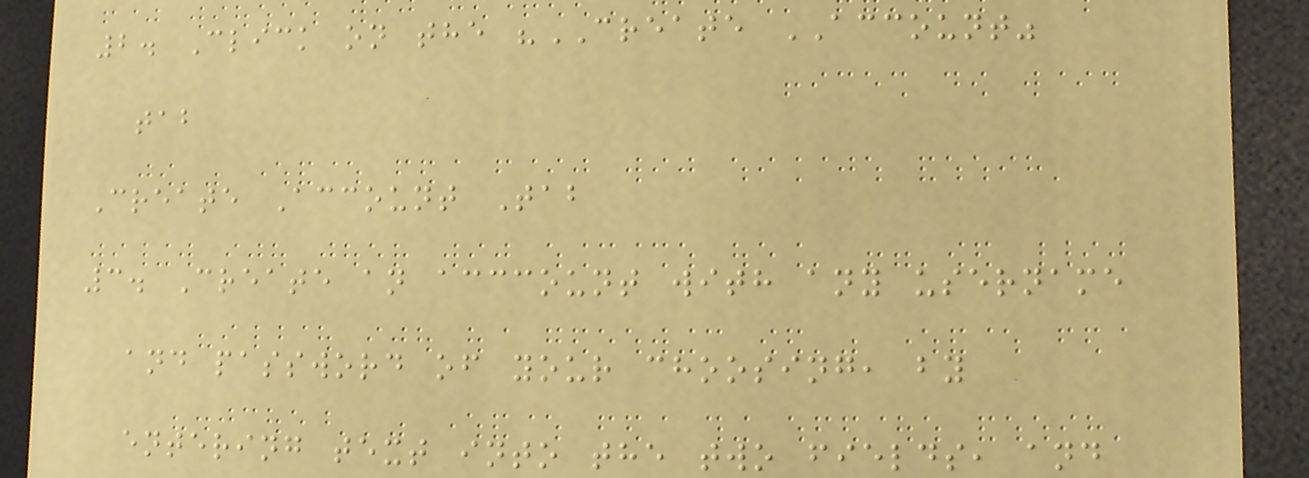2. Click on the "CREATE ACCOUNT"
tab
Create Account Tab
3. Create an acccount with any username
and password of your choosing, by
entering text into the two fields, and
